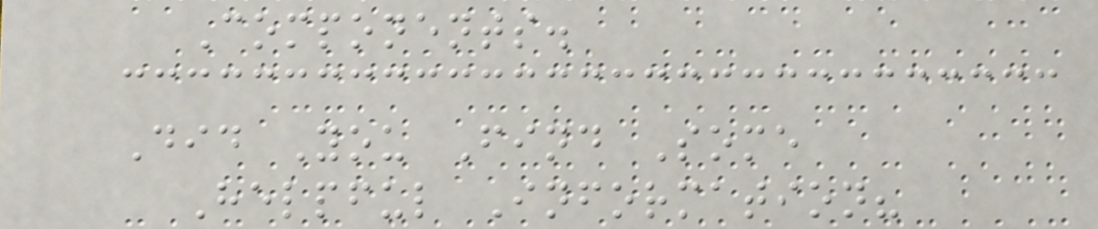Components.
Did You Find Some
Helpful Information?
